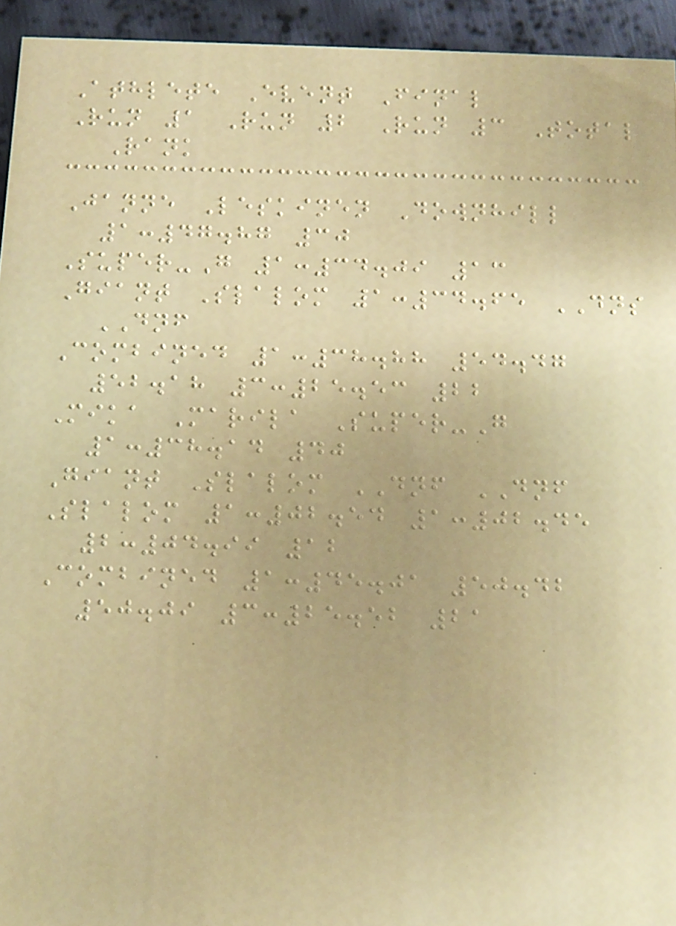Athlete Event Final
Run 1 Run 2 Run 3 Total
Rank
Janne Leskinen Downhill
1:47.87 30
Super-G 1:34.09 13
Giant Slalom 1:34.65 DNS
DNF
Combined 1:38.88 54.47
52.18 3:25.53 22
Mika Marila Super-G
1:38.14 40
Giant Slalom DNF DNF
Slalom 1:02.54 1:02.45
2:04.99 12
Combined 1:45.01 50.42
50.09 3:25.52 21
